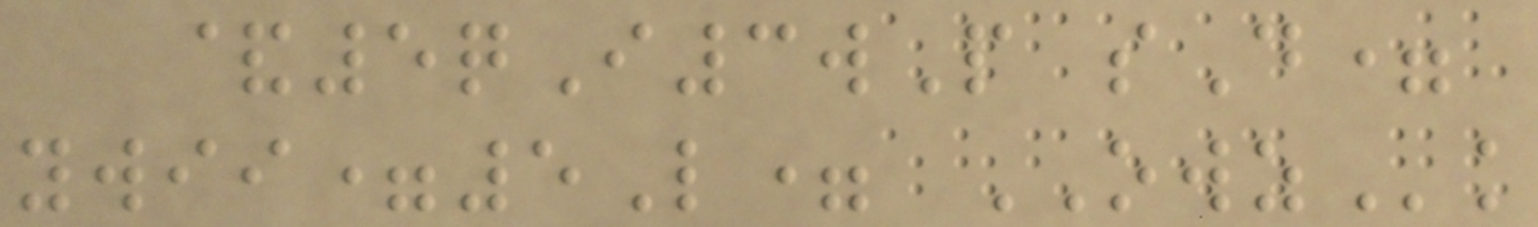&5qI3wP sD=
ywii=5L= OWZk
